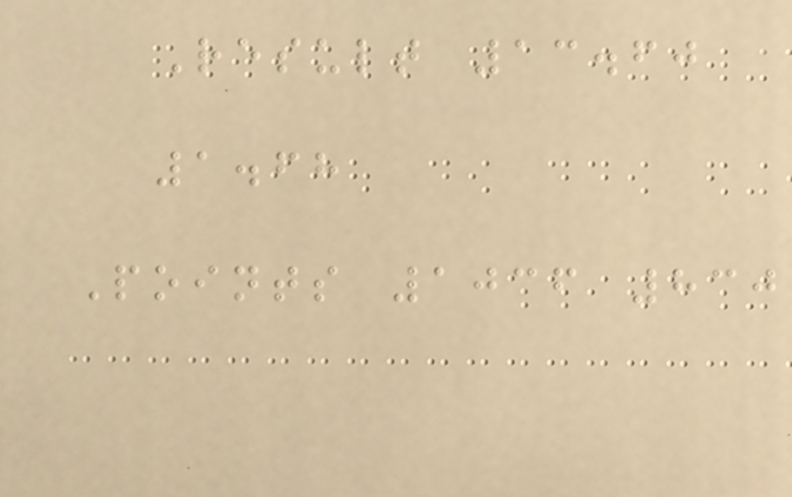Result 13.60
1.68
Points 1036 830
